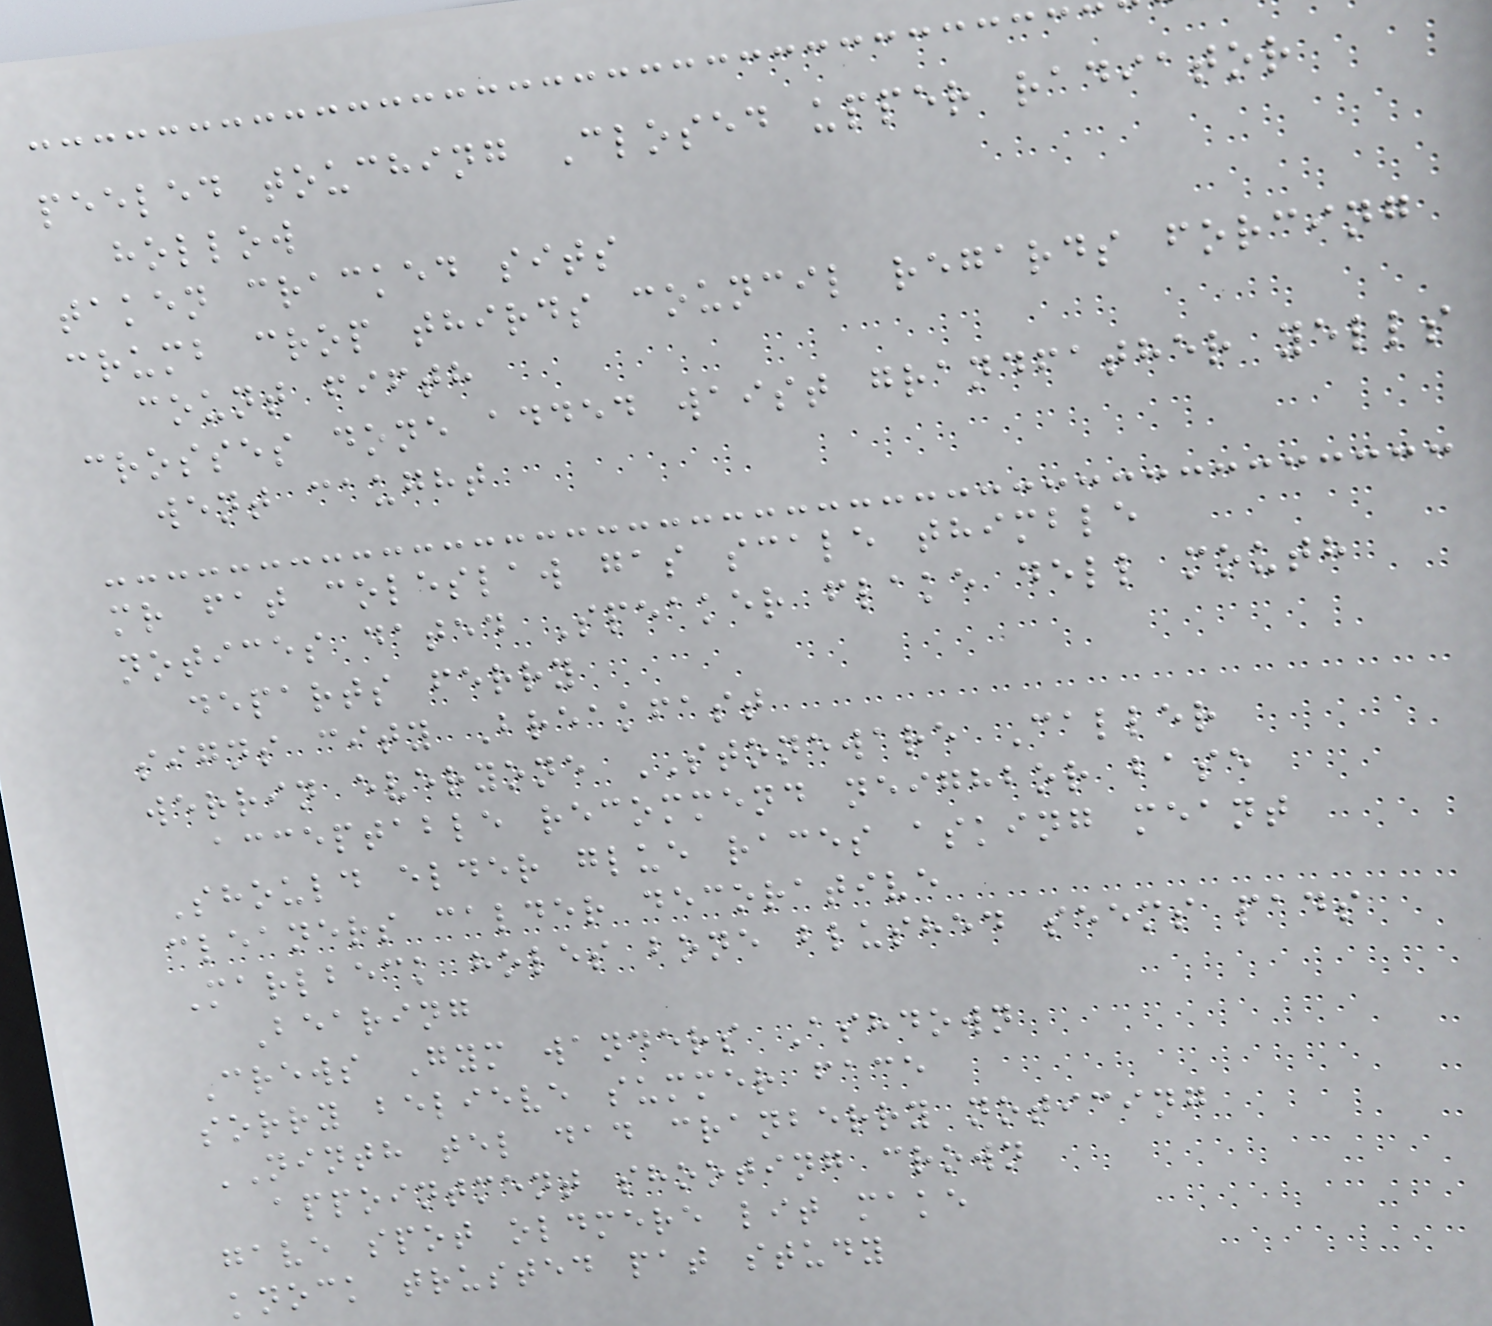peeled touching Closed upper radiator
hollow
taken cracked sits
crumb crop thirds council regards forcing
count fifth
crosses done added waist grandfather yells
went caught
mr fat coleslaw gas scale thimble
notices dated Speaker flake dell mouth
departs ferry
signs city Breakfast
werrin everyone STONEWARE Caller
acceptable recommend neighbor base
Should elder glue races asking meant
cleaners calder decorative
Marlbeck holes bone blushed seems pads
Bearing
Crews Gym wanders Ashdown
sorry believe summer face
NINTH tel dad cranberry noticing
appointment shooting crown
gave spot oldmere lit make
knock trusted pat study
